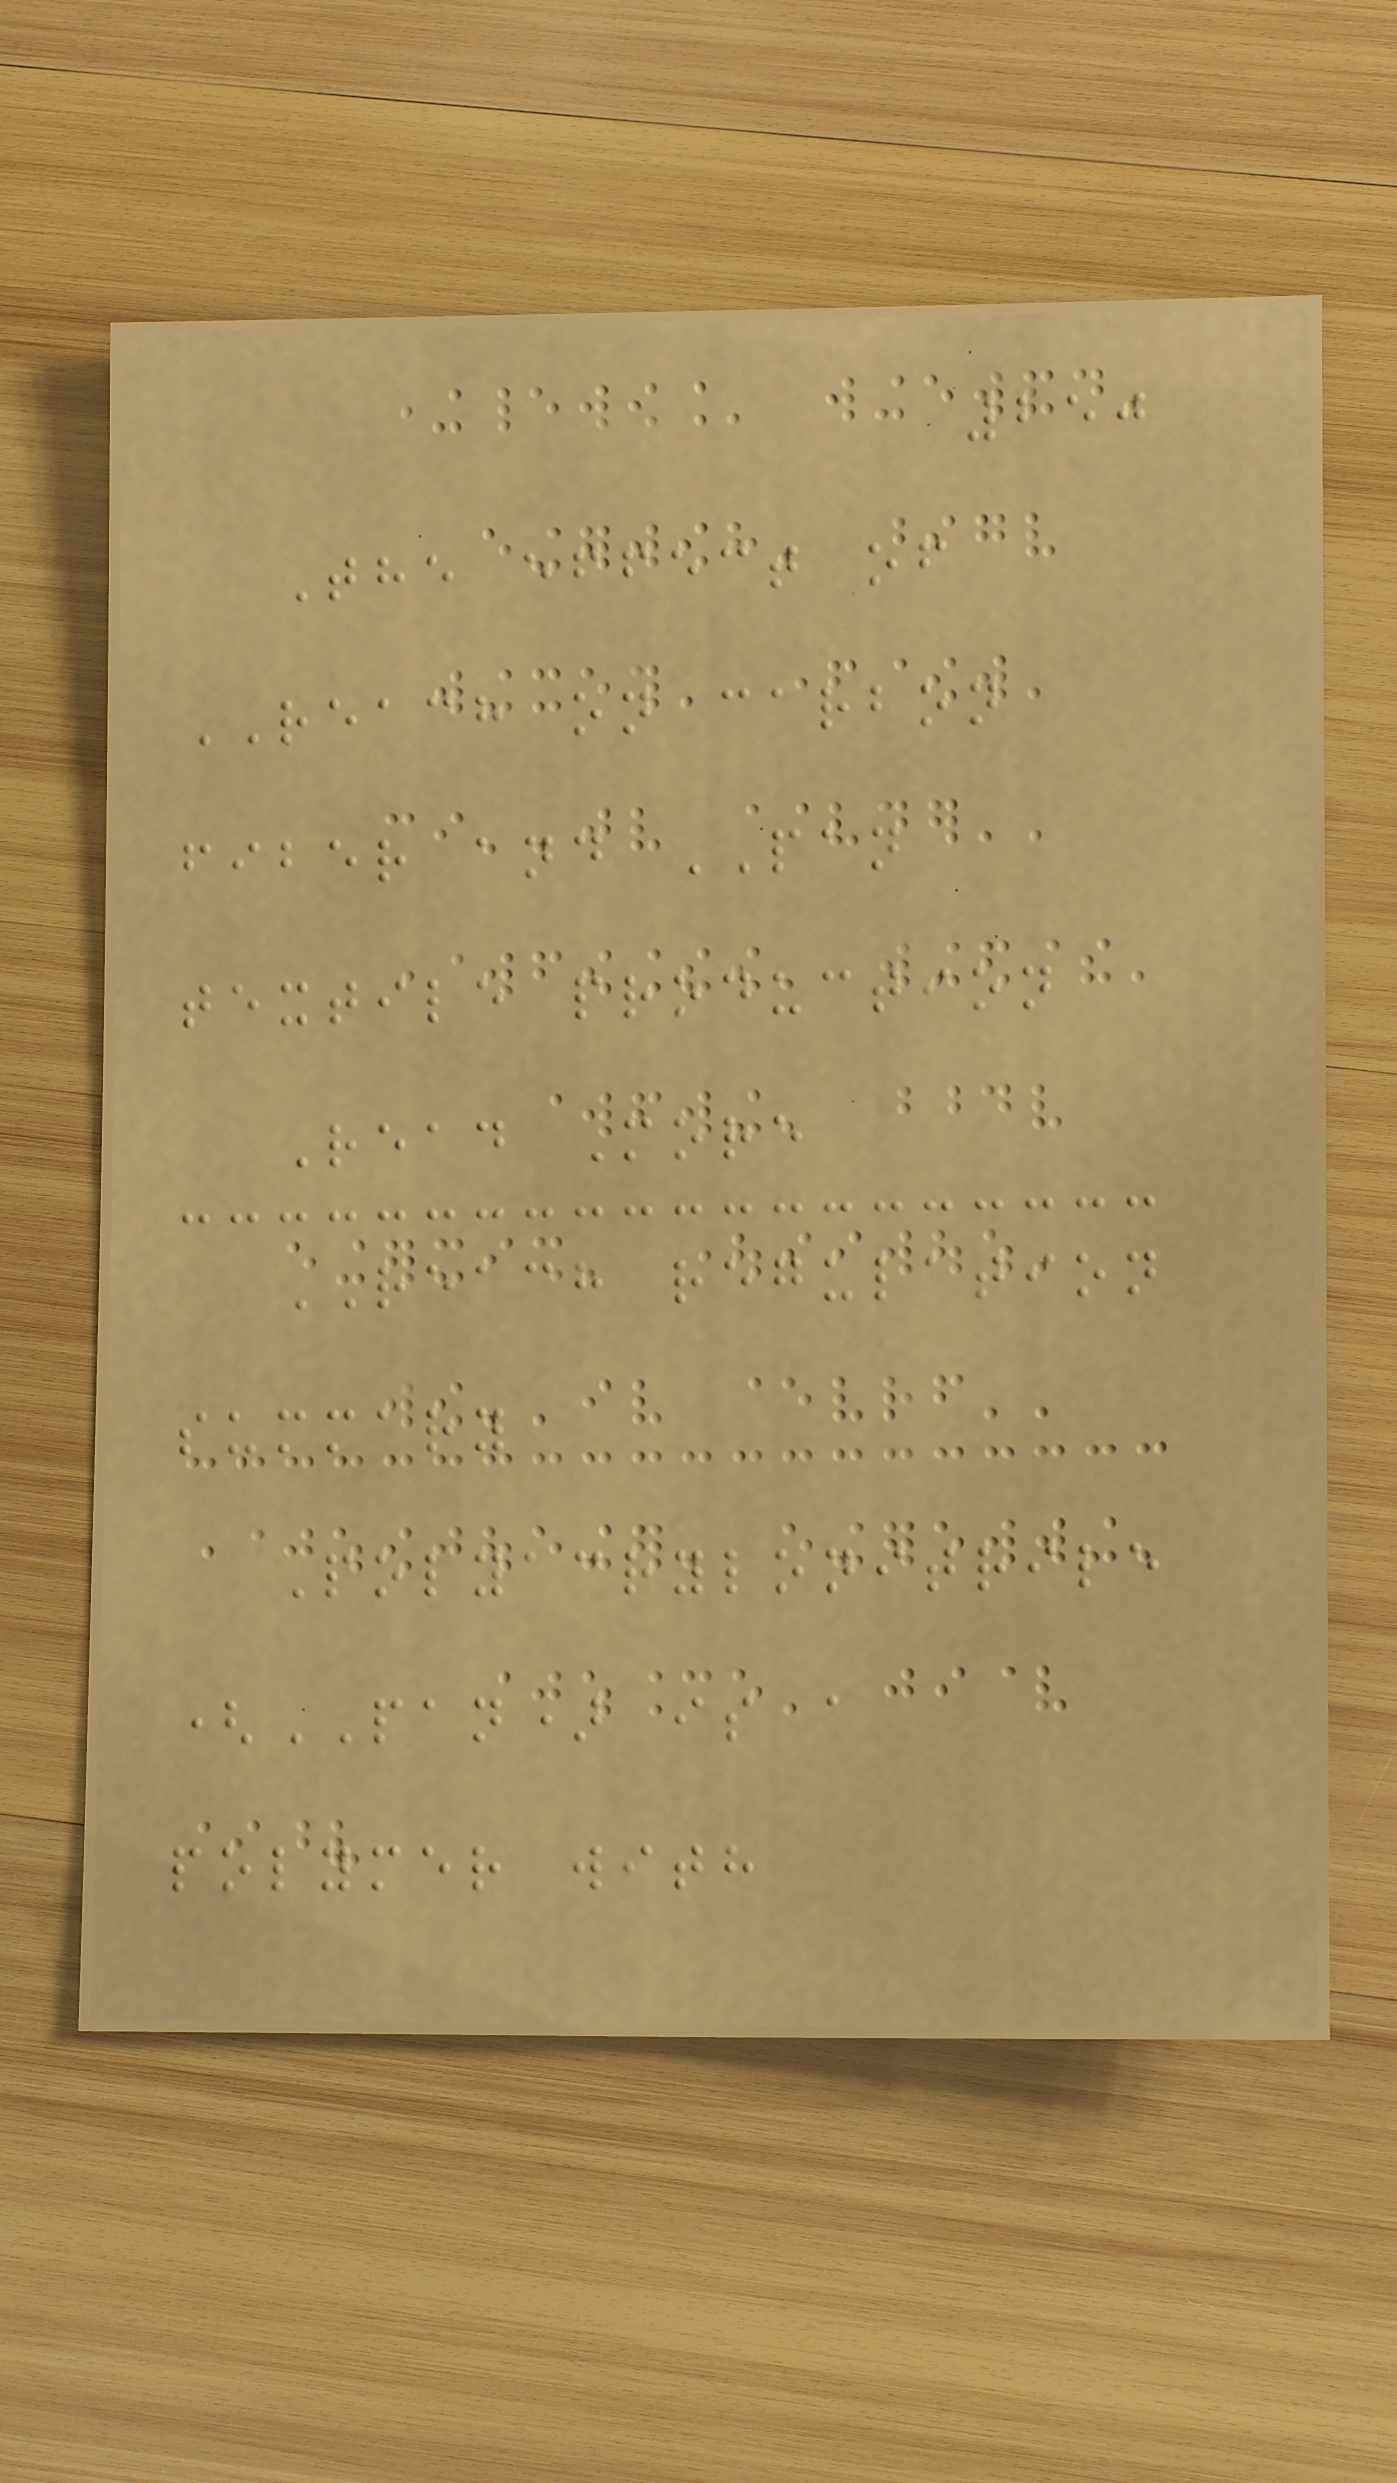250
The effect of
REACH on carbon
fiber and PAN
textile production
Read More
REACH regulation
summary
Polyacrylonitrile
(PAN) is a
polymer with
